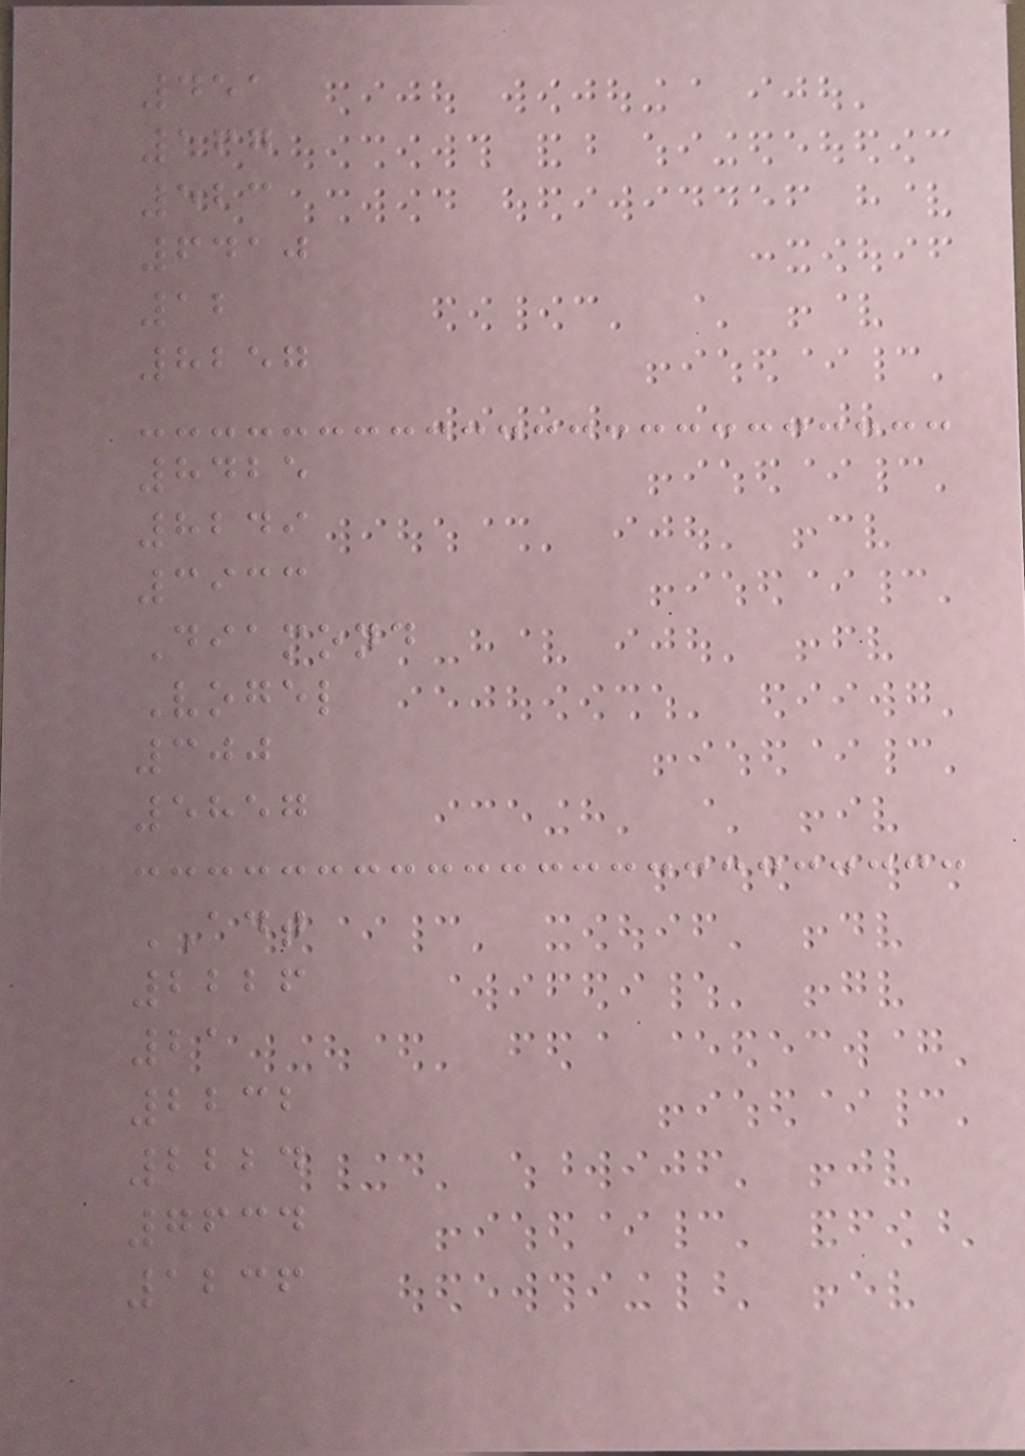451
167
523
6410
12
8257
8425
8249
3933
Diamond
Vogel
300
5857
ADT
2226
21
2232
2224
7634
1236
